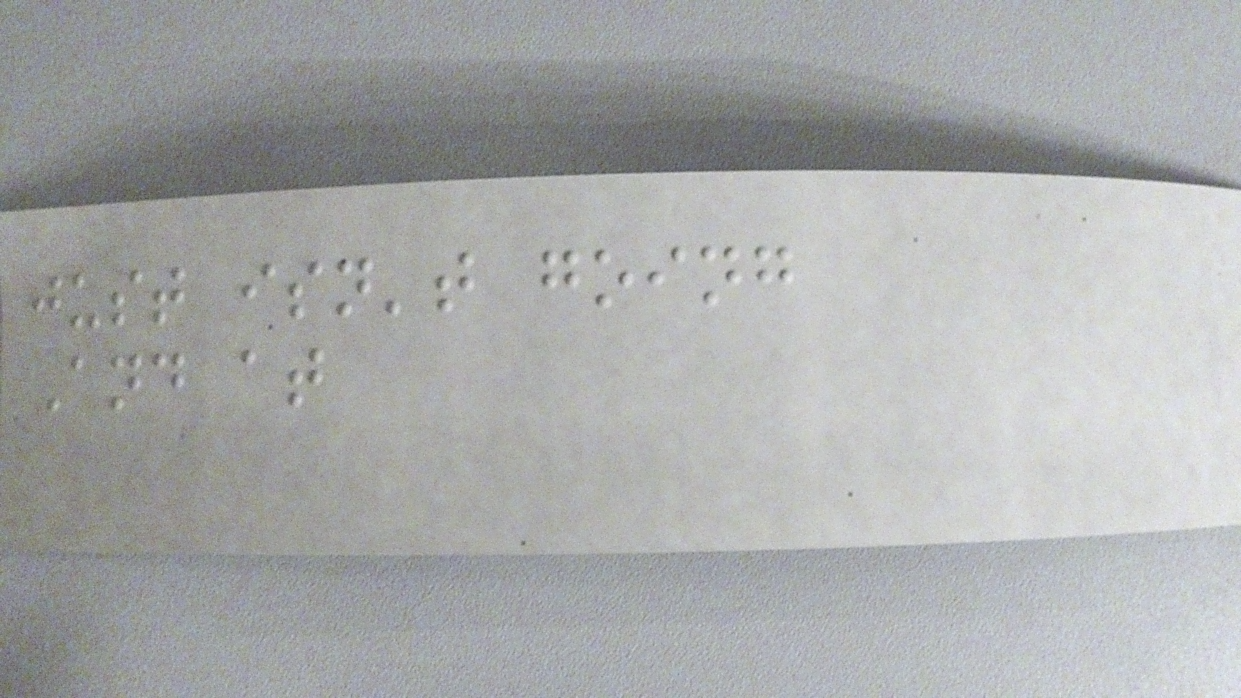just isn't going
And at
